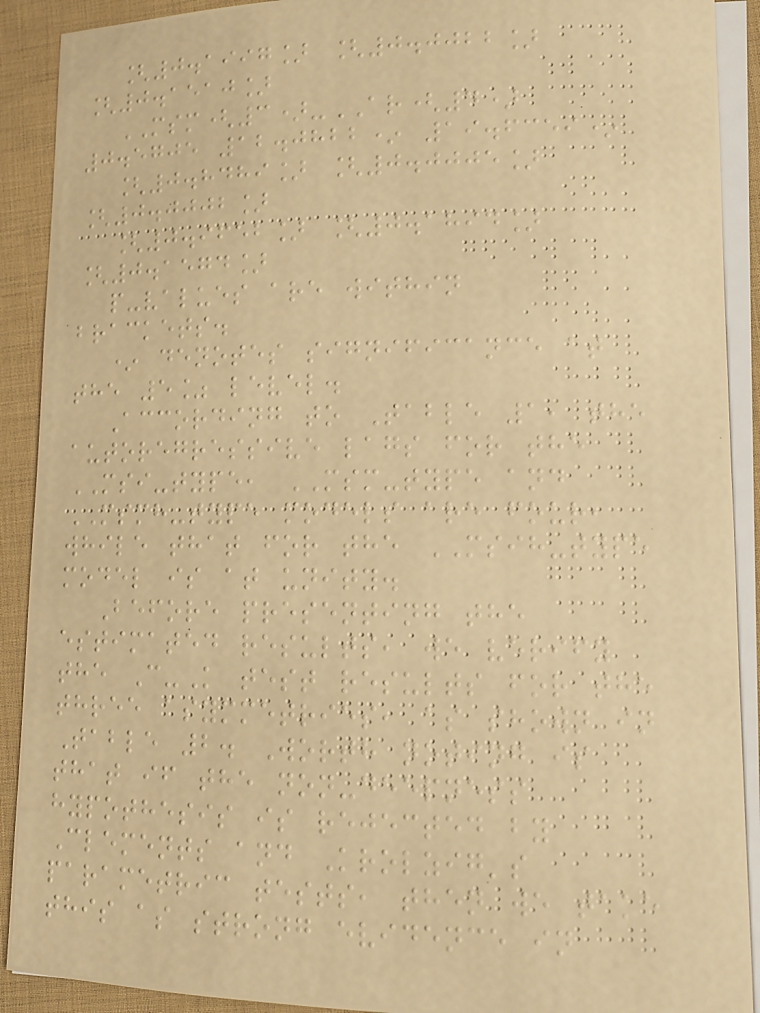[0.1997] [0.0022]
[0.1510]
MSM(3)-AR(4)
0.5705 12.0822* 19.6359*
[0.8489] [0.0005]
[0.0002]
[0.9652] [0.1894]
[0.1574]
p-values are within
brackets.
* denotes significance at
the 5% level.
According to Table 1, the
autoregressive lags for the
MSI-type, MSM-type and
MSMH-type models are four,
while that for the MSIH-type
model is at unity.
Before presenting the
estimated results, we verify
the C-K test results for the
three asymmetries, as shown in
Table 2. Worth noting is
that if the non-deepness
hypothesis is rejected by
Clements and Krolzig's
parametric tests, then we take
this as strong evidence in
